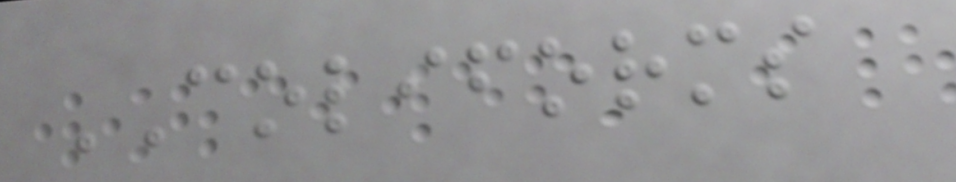COLIFORMS
